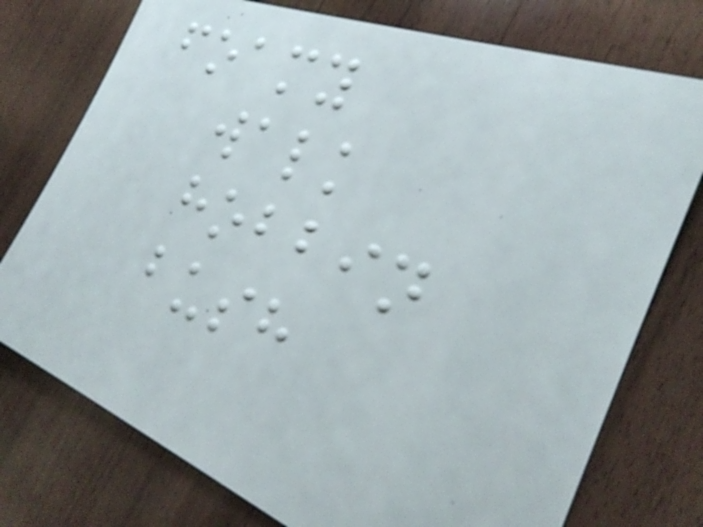foamy
walk
hobbin
bush
